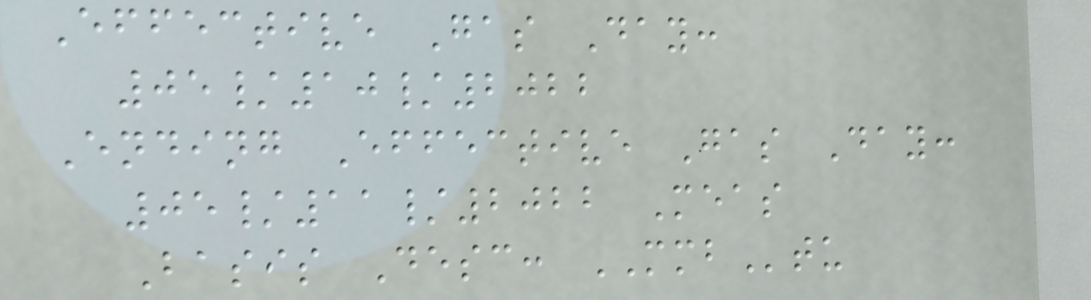Effective Gas Day:
05/10/2022
Ending Effective Gas Day:
05/11/2022 Meas
Basis Desc: MMBtu
